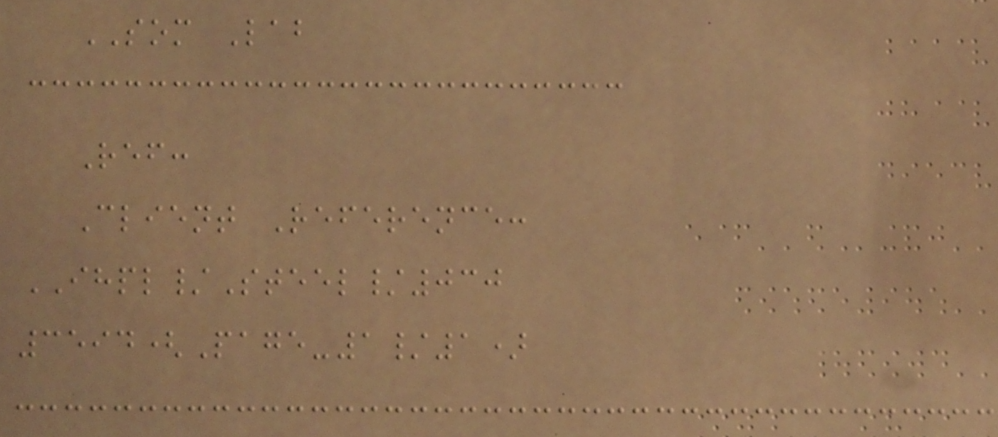SOM Lab
Ref:
Client Reference:
IHPL/Steel/030
3594(Page-1/1)
